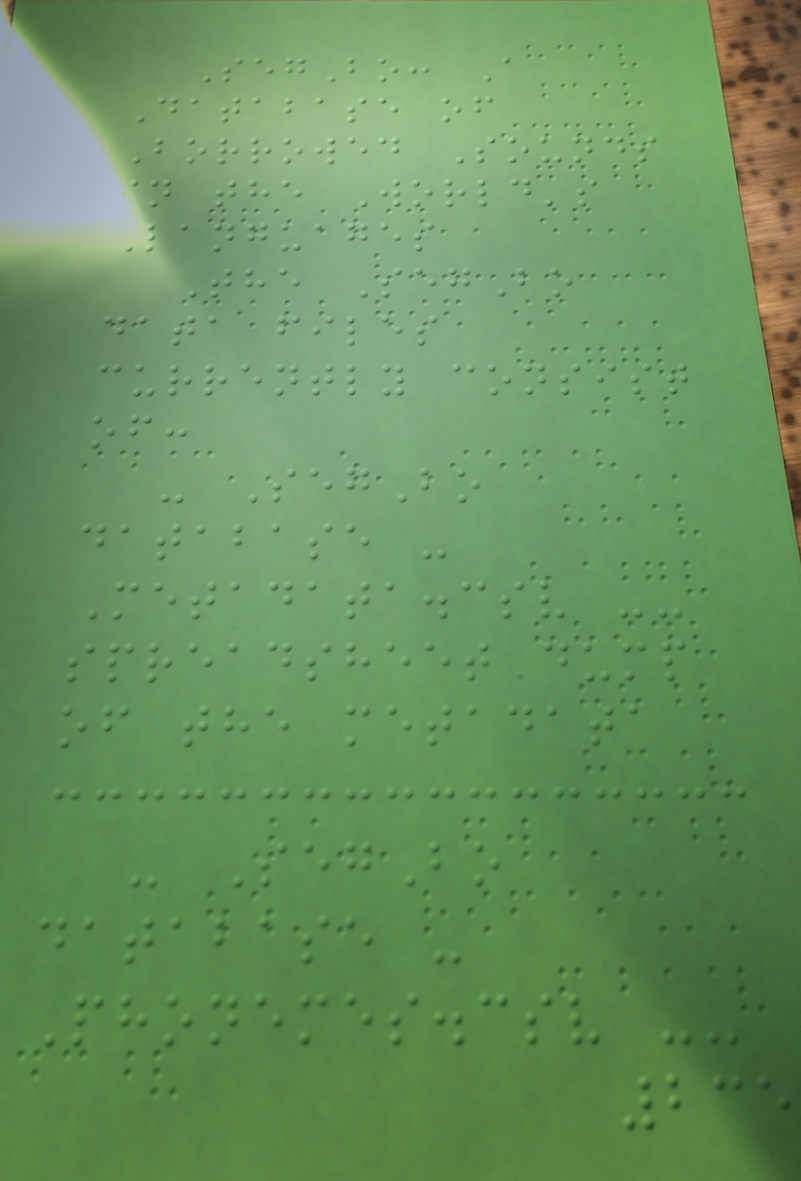SegBo: A
Database of
Borrowed Sounds
in the World's
Languages
The SegBo
data files
currently consist
of:
- SegBo
database -
Metadata.csv --
spreadsheet dump
of the metadata
- SegBo
database -
Phonemes.csv --
235
